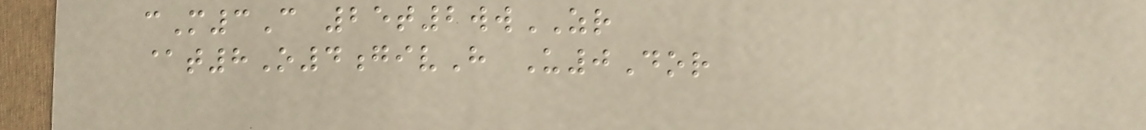cM3C 25t2wwZR
@t8O4givH U0Dor
